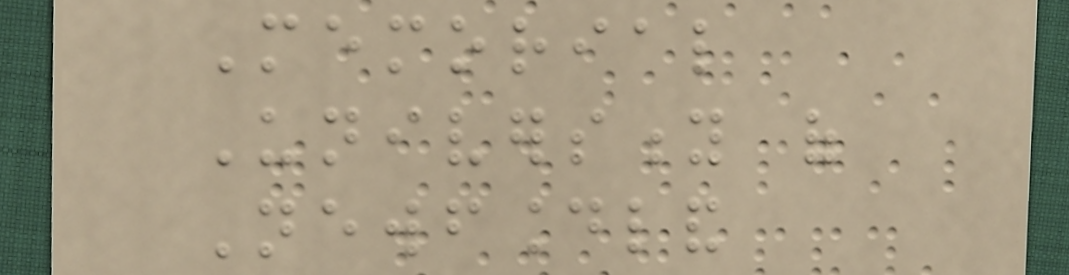Memorial
University of
Newfoundland
